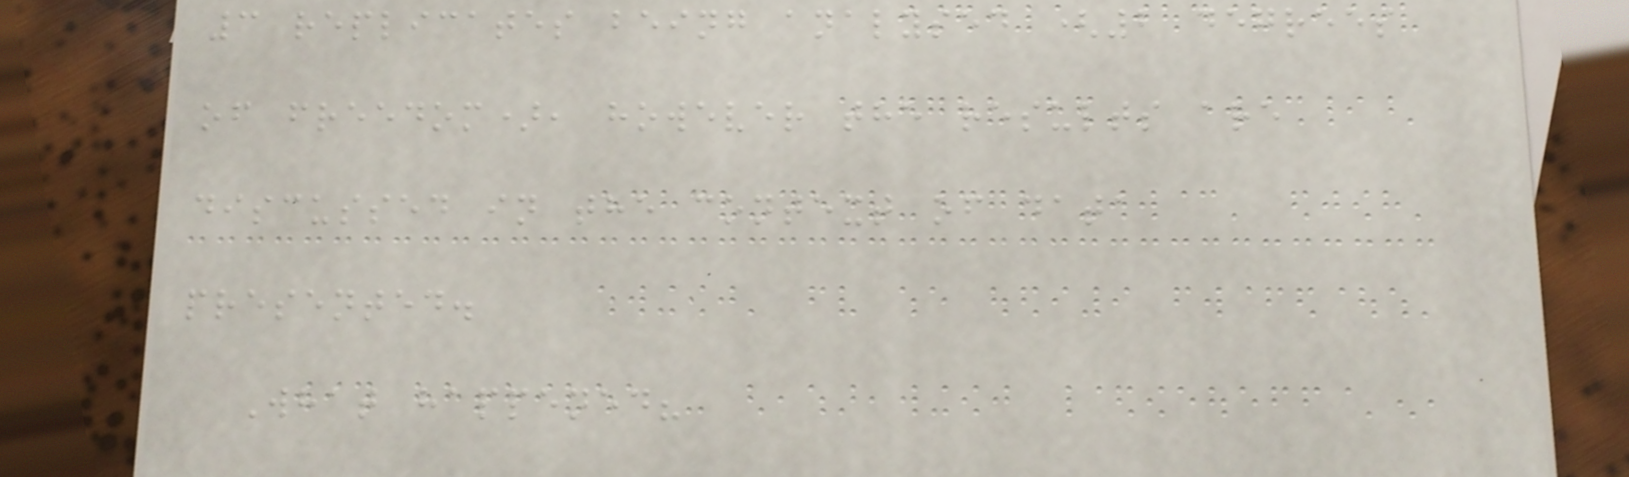3 replicates being analysed (2 degrees
of freedom), however the results are
discussed in the context of data
presented.
What happened?
